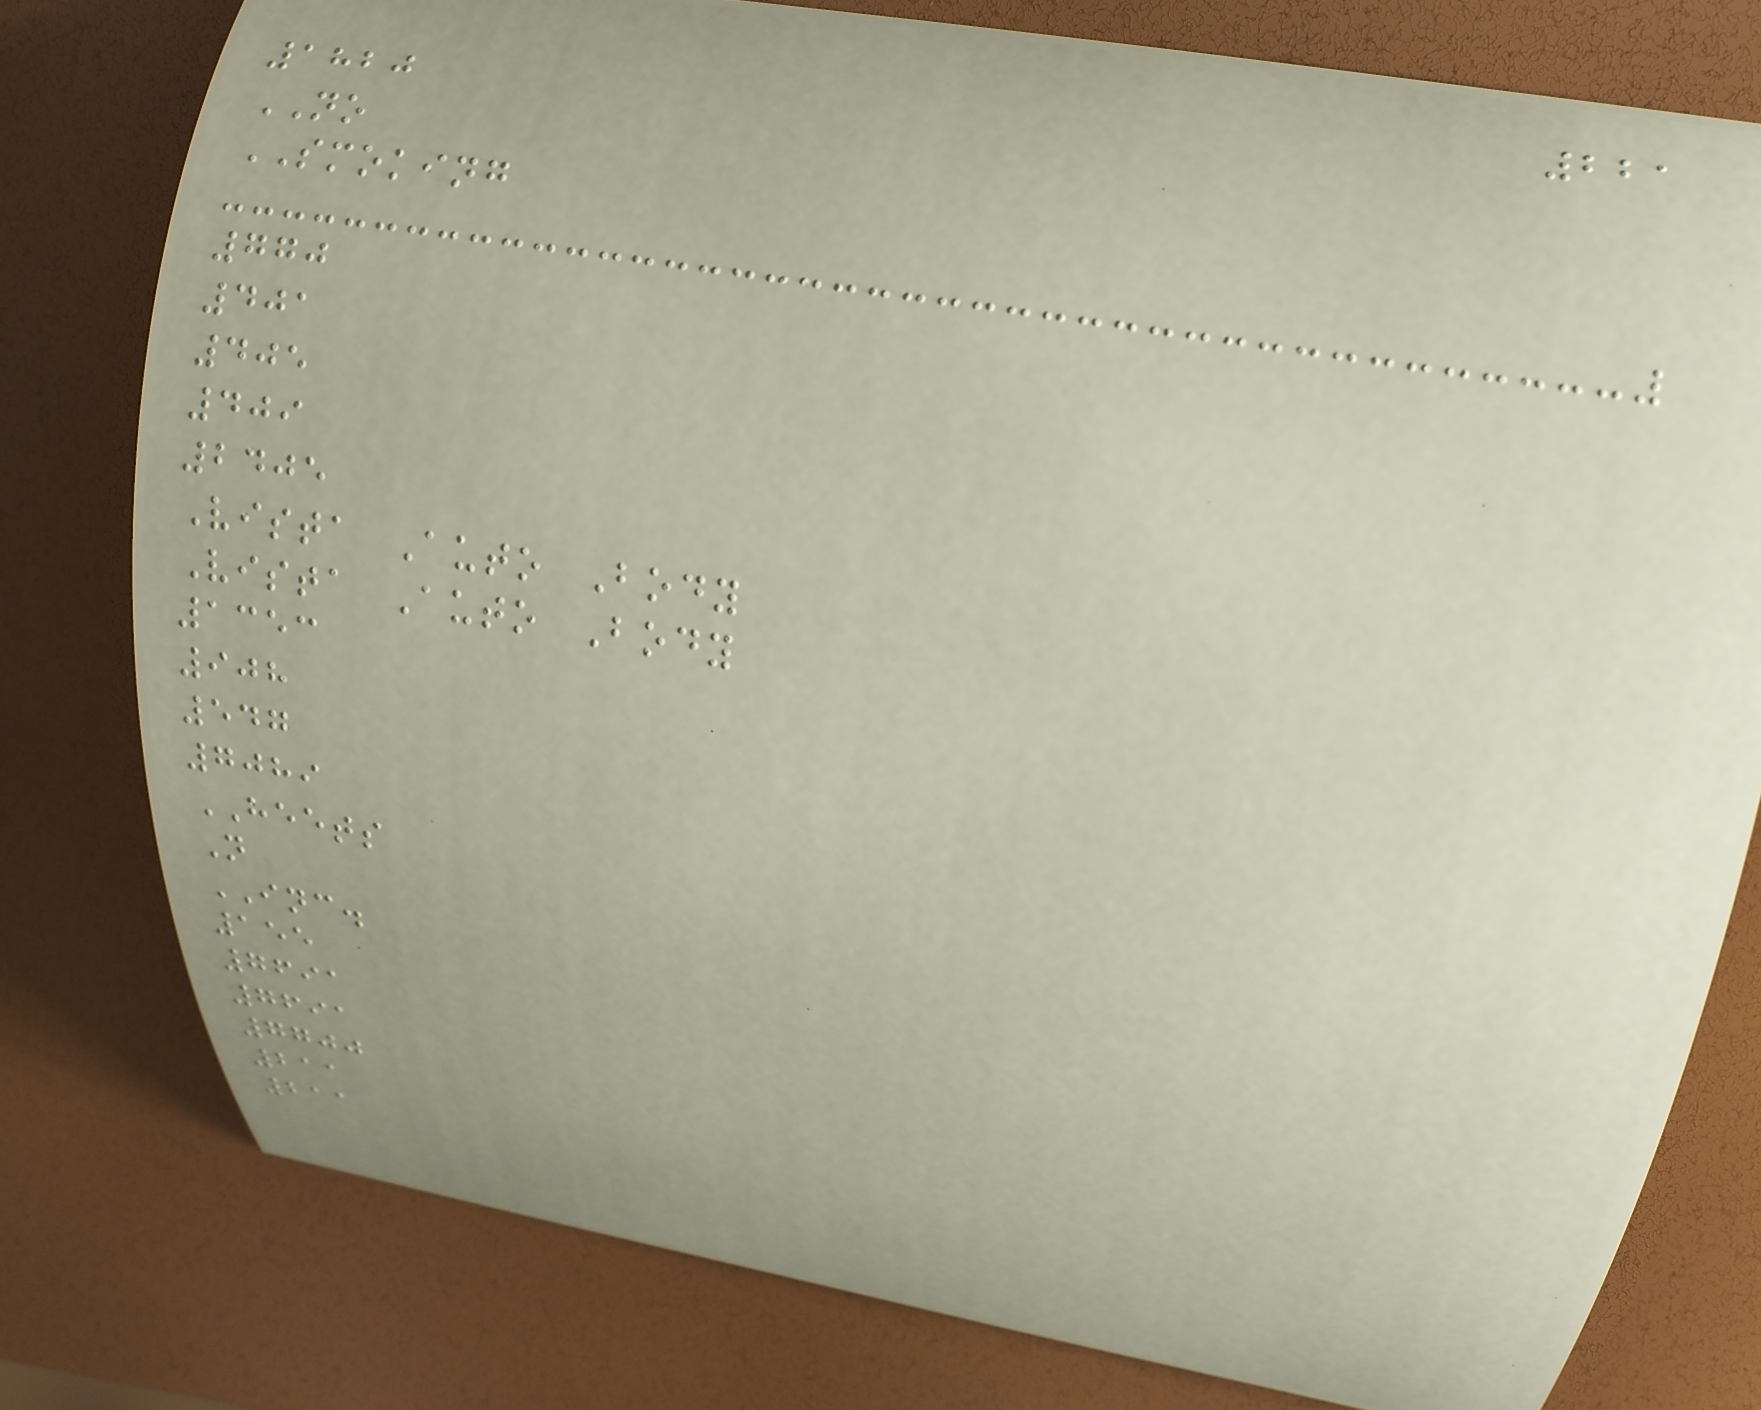221
1820
NO
SMOKING
770
401
405
409
2405
Vista Auto Body
Vista Auto Body
1353
908
547
7089
HEETS
N
INC.
155
7691
7691
7700
211
211
